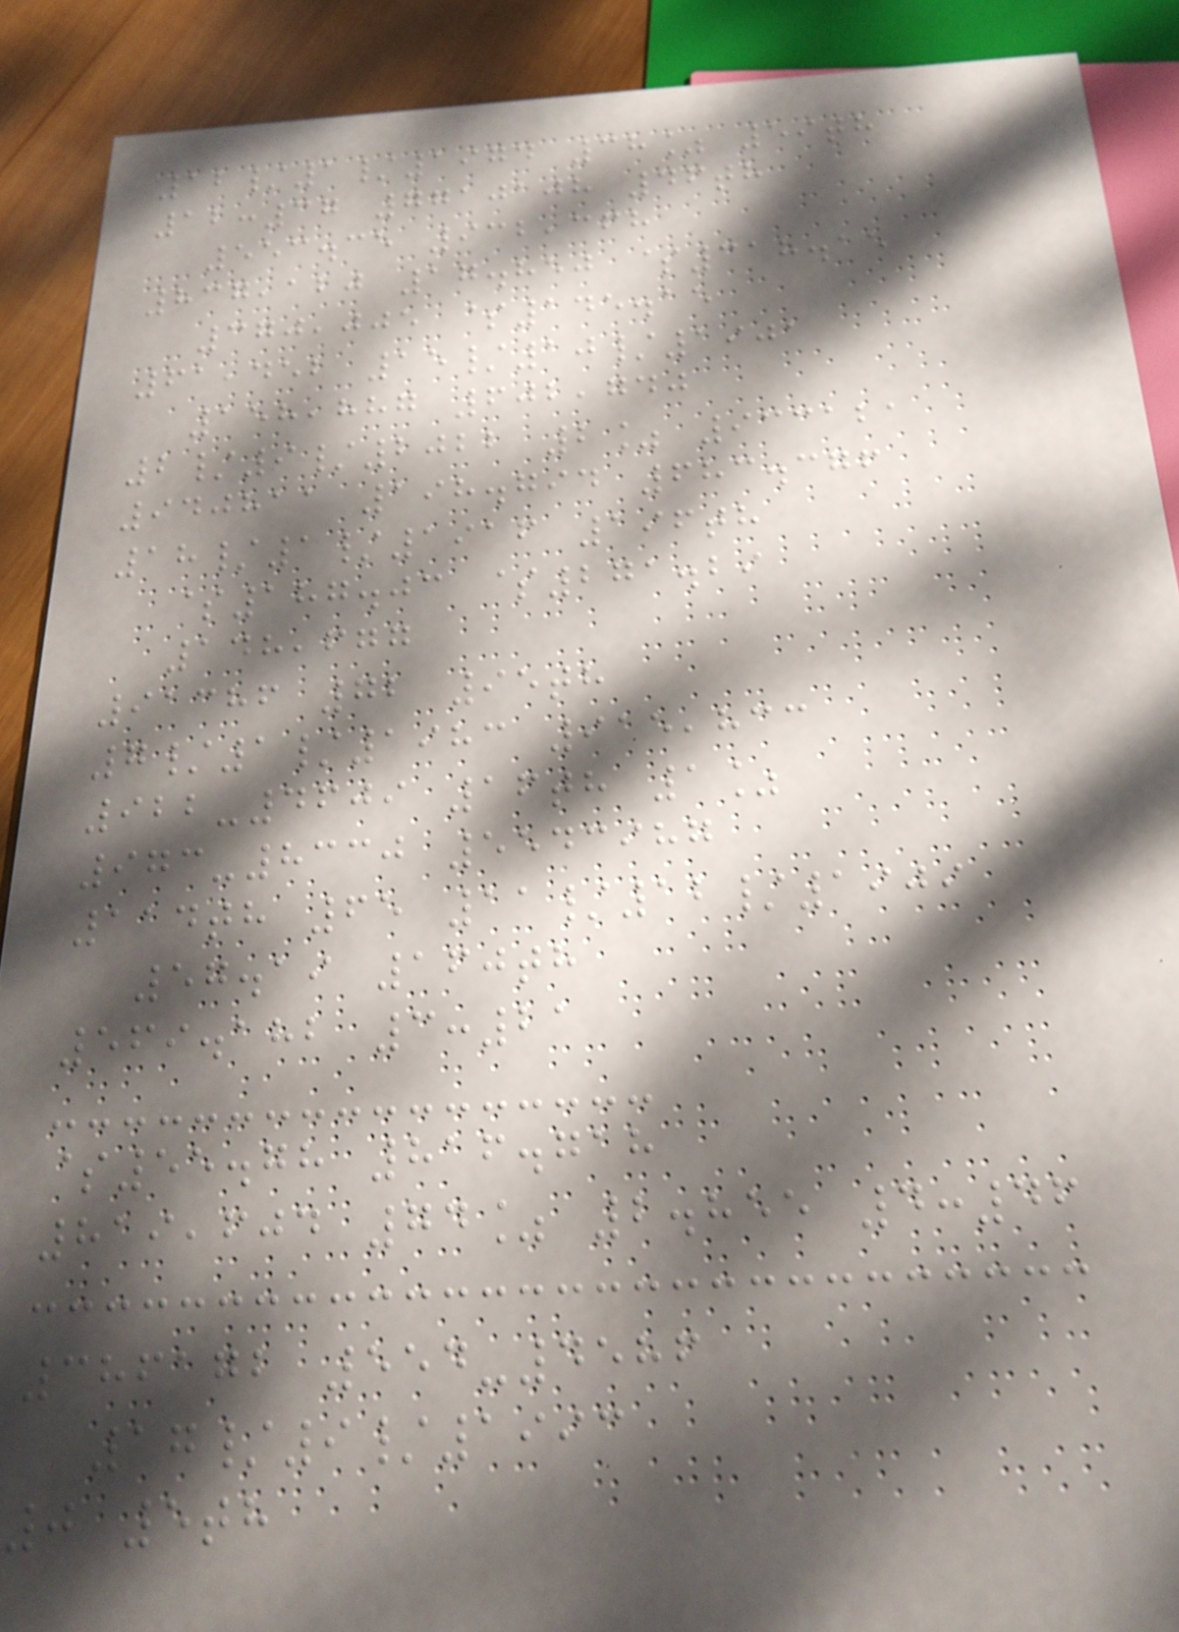12/1/1974 38% 59th
12:37 7710108 46th
553.35 932,368
837,120 17.850 $318.15
370,005 $145.15
61,452 15/10/1901
158,887 602,740
2/9/2022 2% 933121
940811 198.794 683.376
18/1/1916 196th
$187.03 $271.29
148,677
91386 72 95th
7/1/1983 915,833
922-4609 16th 1%
973-8330 5543987
114th 65 11/12/1909
57.19 160th
569.182 3:21
$55.78 816.718
819,604 74% 2.855 4:46
386172 554-4586
17/9/1993
0 5th
